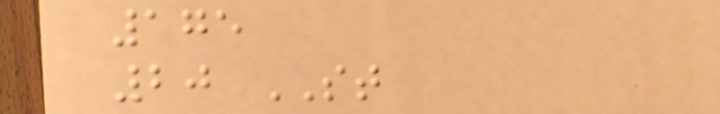175
20 ST
